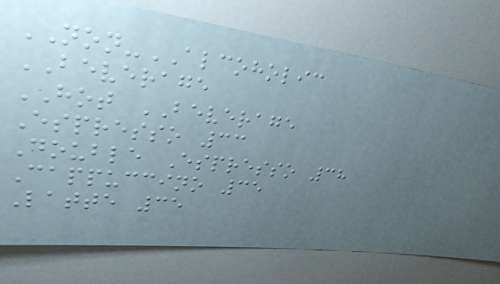NON-ALCOHOLIC
BEVERAGE
HOT BEVERAGE
Espresso 33
Double Espresso 38
Cappuccino 35
Latte 35
